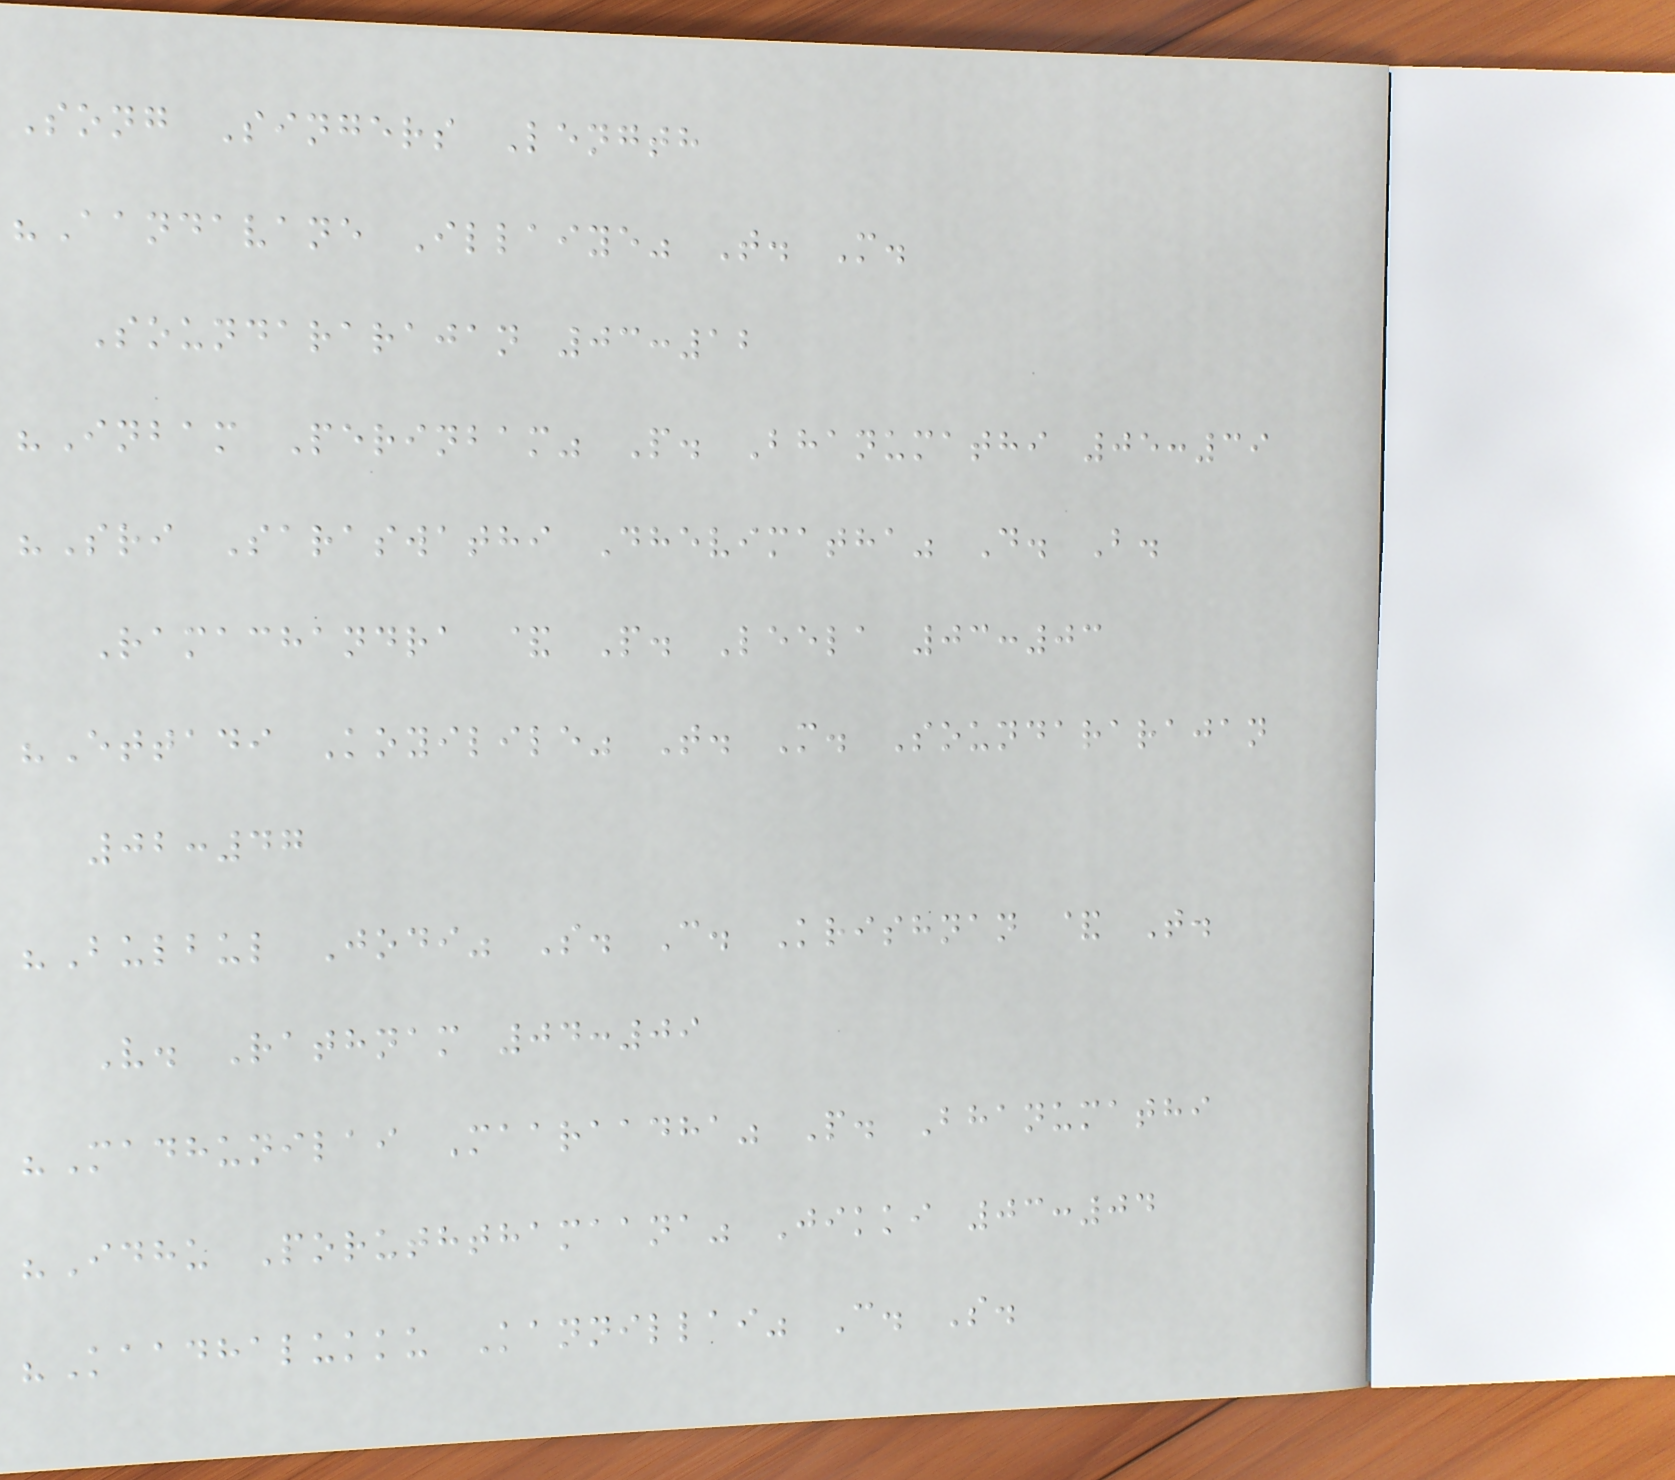Song Singers Length
"Aandavane Illaiye" T. M.
Soundararajan 03:12
"Inbam Perinbam" P. Bhanumathi 05:39
"Sri Saraswathi Dhevimatha" D. B.
Ramachandra & P. Leela 03:03
"Ettadi Koyilile" T. M. Soundararajan
02:47
"Bulbul Jodi" S. C. Krishnan & T.
V. Rathnam 04:09
"Madhunilai Maaraadha" P. Bhanumathi
"Idhu Poruththamaana" Jikki 03:04
"Kaadhalukku Kannillai" C. S.
